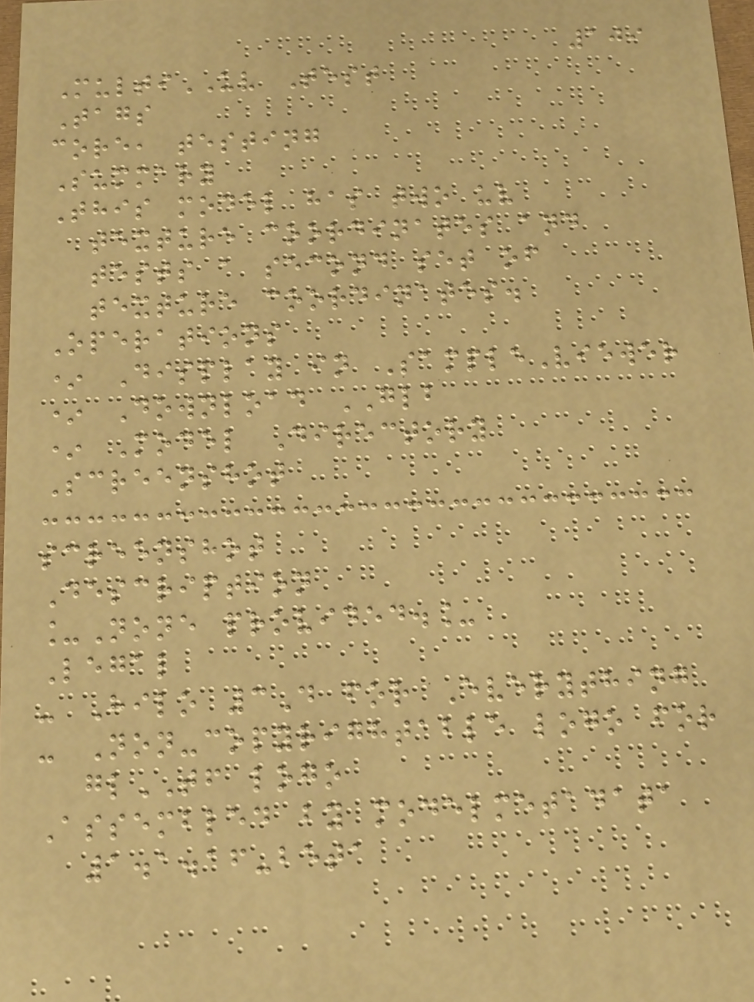109
MultiUV Test
Tags
core, testing
Summary
This model has two uv
texture coordinates and
tests a second set of
texture coordinates.
Operations
* Display in SampleViewer
* Download GLB
* Model Directory
Screenshot
screenshot
Description
_None provided._
Legal
- Hilo 3D for Everything
- Non-copyrightable logo for
glTF logo
Assembled by modelmetadata
1.1.16-beta
